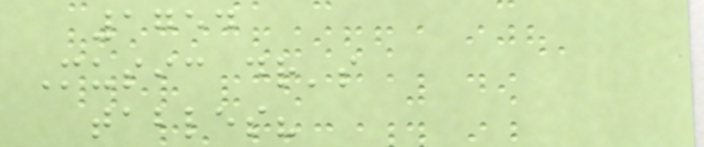1754
Music dr's
tables?
